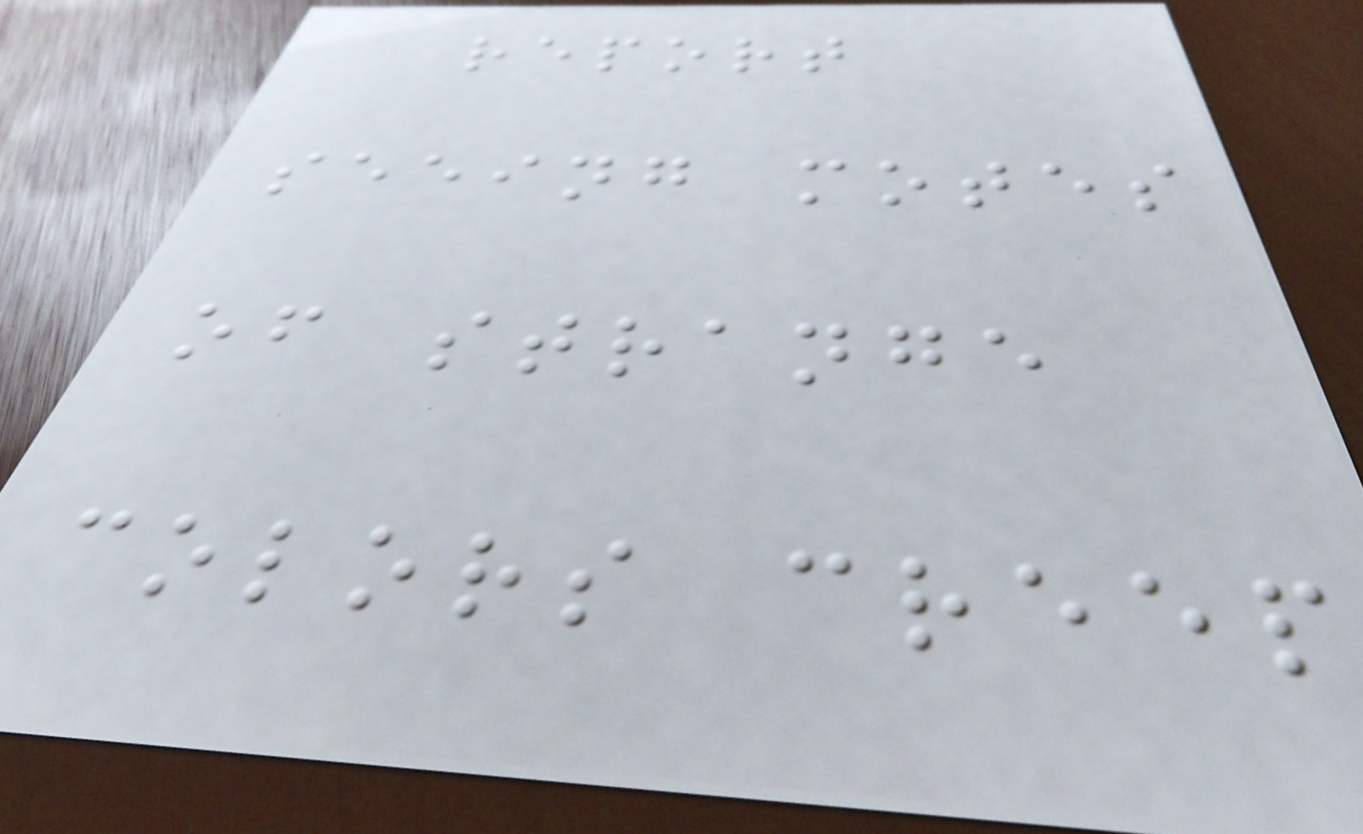report
seeing motes
of strange
colors creep
